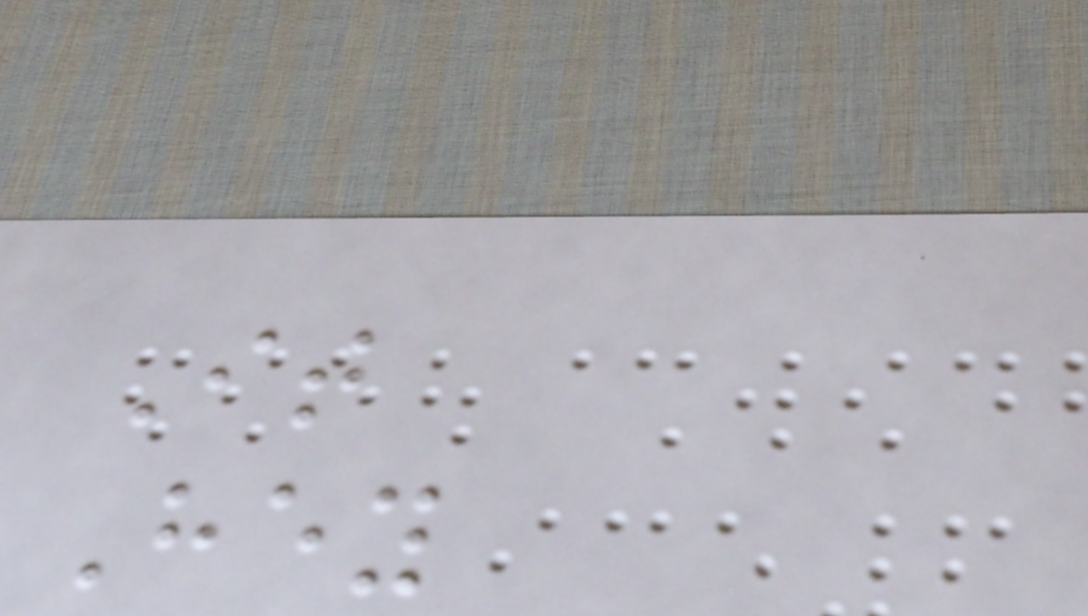It
Hey
